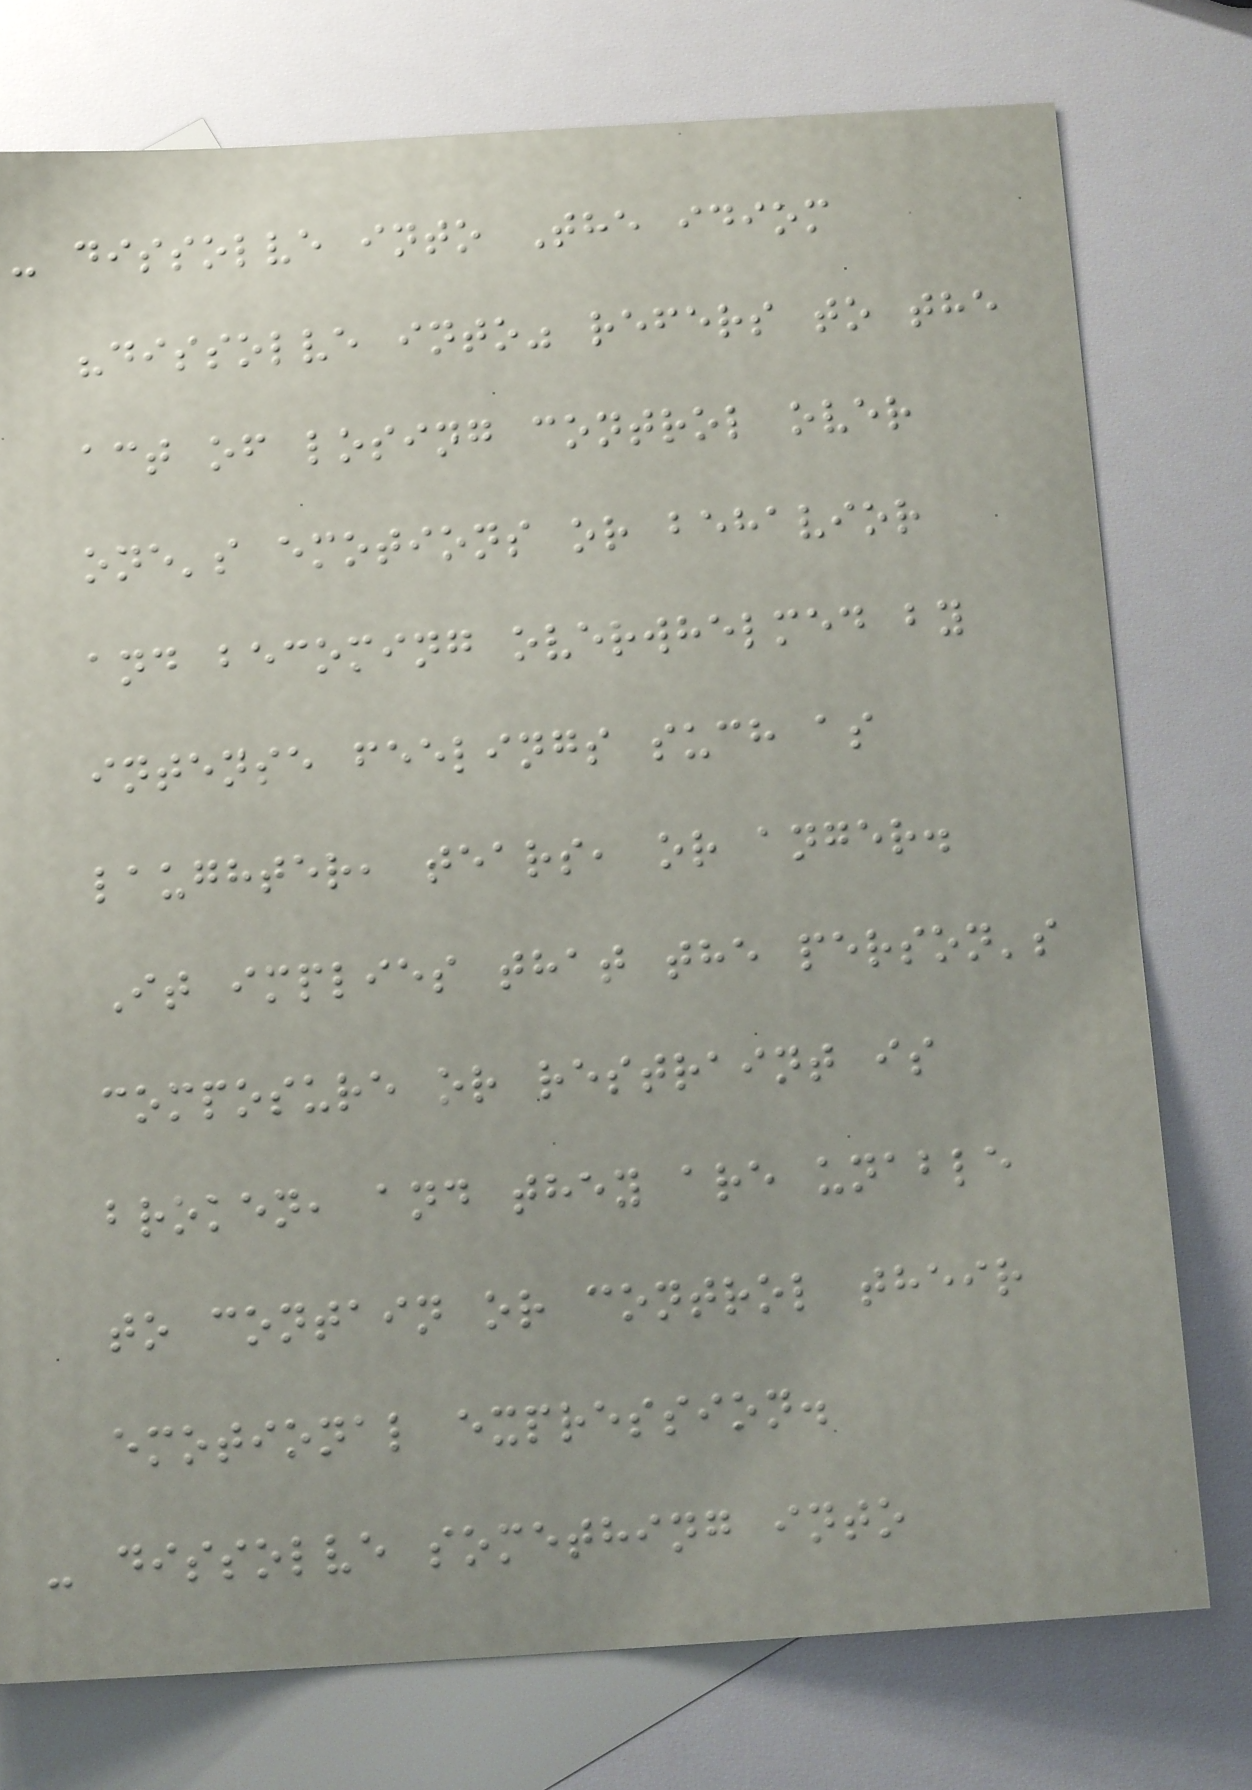- dissolve into The idiom
"dissolve into" refers to the
act of losing control over
one's emotions or behavior
and becoming overwhelmed by
intense feelings such as
laughter, tears, or anger.
It implies that the person's
composure or restraint is
broken, and they are unable
to contain or control their
emotional expression.
- dissolve something into
